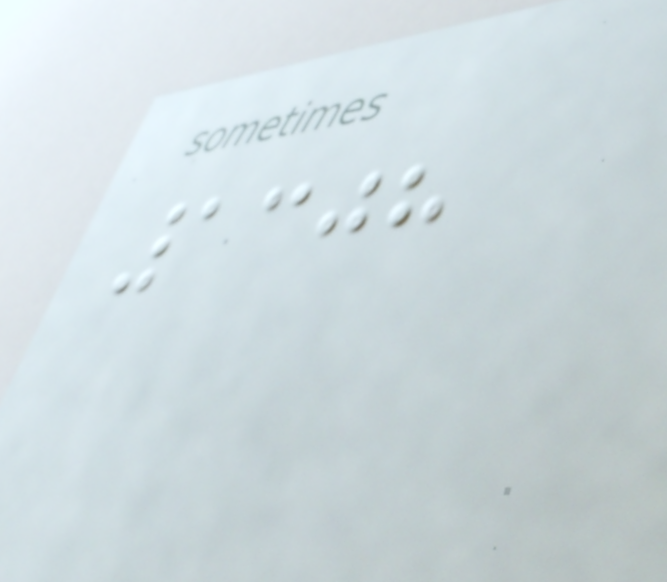1308
